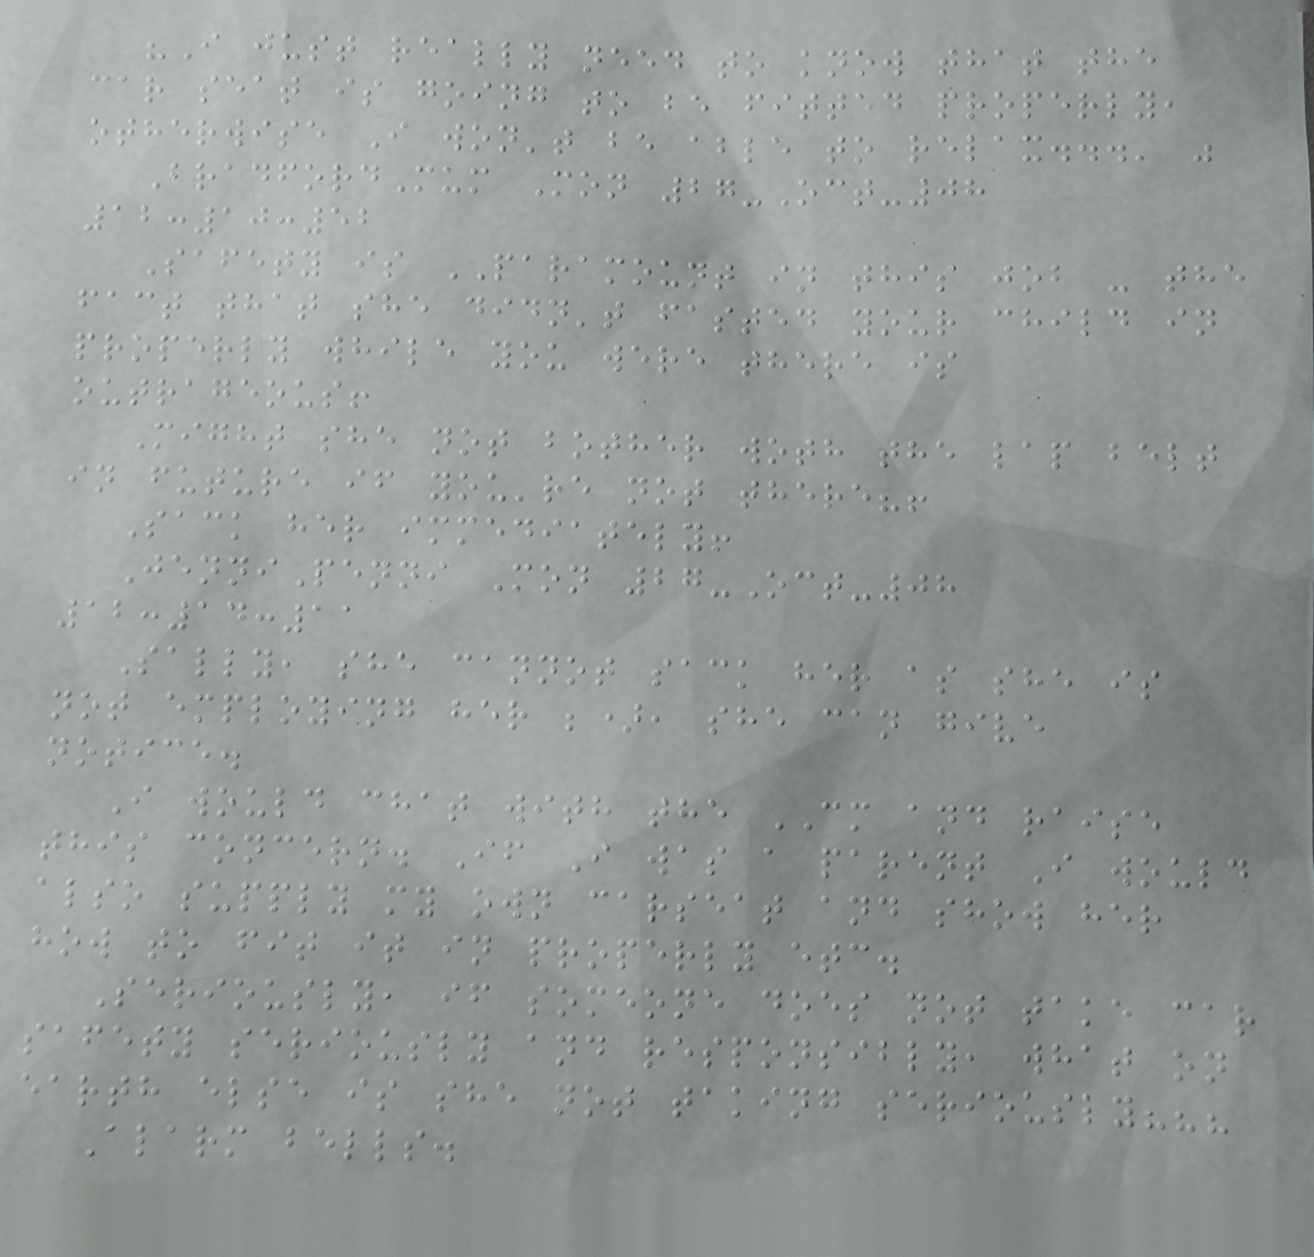"I just really need to know that the
car seat is going to be fitted properly,
otherwise I won't be able to relax...' "
BradfordMum Mon 27-Oct-08
12:10:52
Safety is PARAMOUNT in this job - the
fact that she didn't fasted your child in
properly while you were there is
outrageous!
Might she not bother woth the lap belt
in future if you're not there?!
Sack her immediately!
JenniPenni Mon 27-Oct-08
12:14:11
Sally, she cannot sack her as she is
not employing her ;), she can give
notice.
I would chat with the CM and raise
this concern. If I was a parent I would
also supply my own carseat and show her
how to fit it in properly etc.
Seriously, if someone does not take car
safety seriously and responsibly, what on
earth else is she not taking seriously???
Alarm bells.
